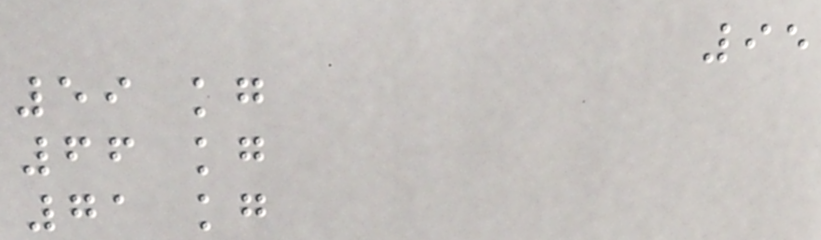95
59 kg
66 kg
71 kg
